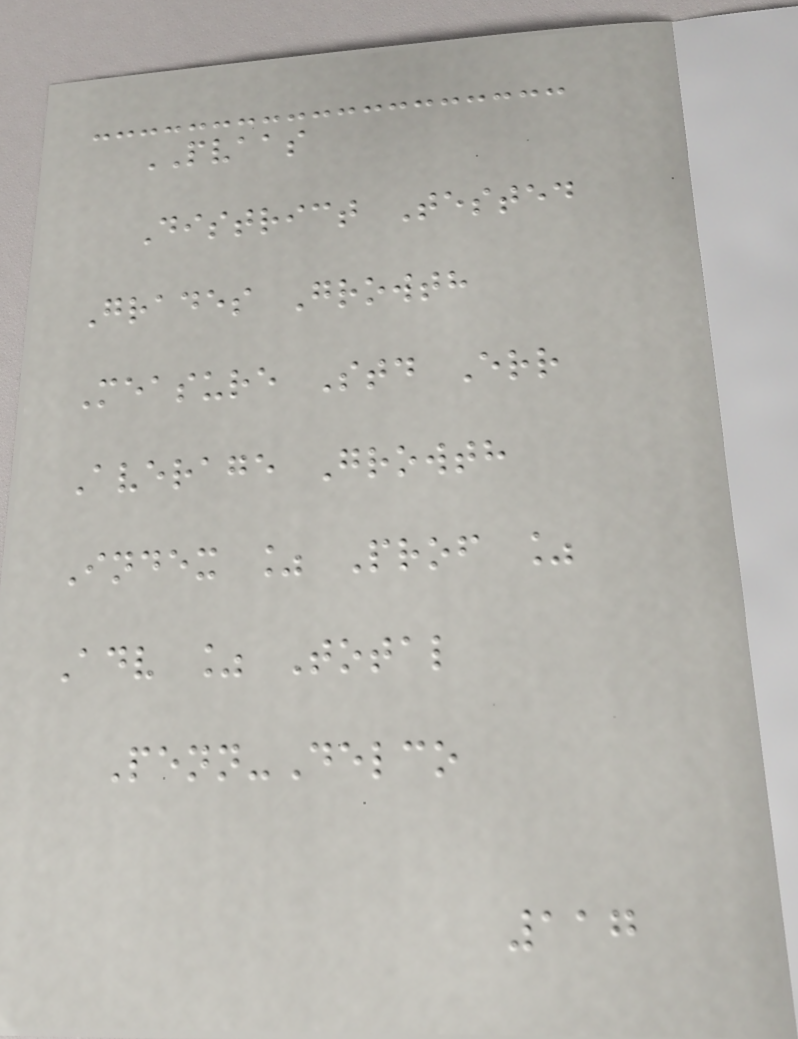PVAAS
District Tested
Grades Growth
Measure Std Err
Average Growth
Index % Prof %
Adv % Total
Penn-Delco
117
